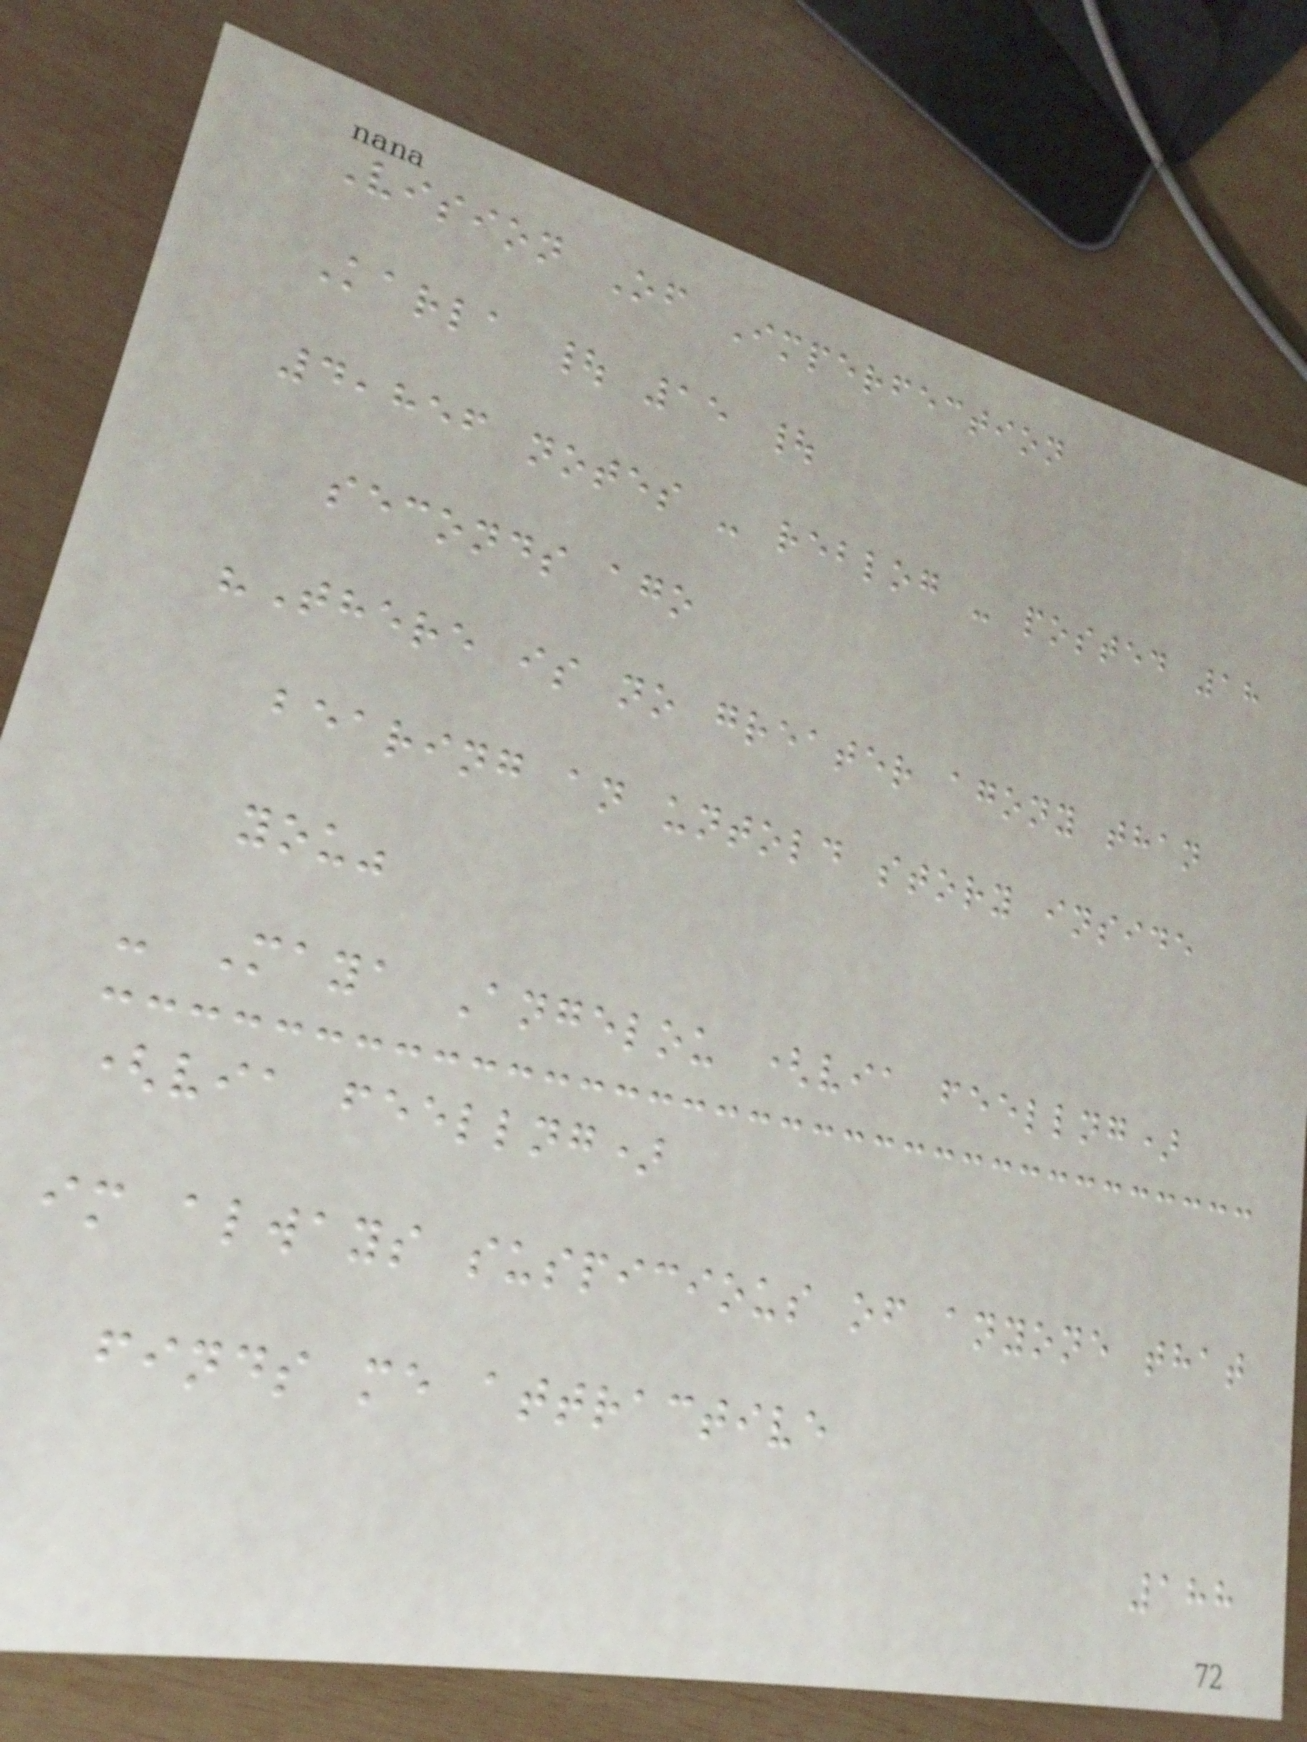Vision Of Imperfection
Karla | 15 |
4,856 notes - reblog - posted 18
seconds ago
"There is no greater agony than
bearing an untold story inside
you"
- Maya Angelou (via feellng)
(via feellng)
im always suspicious of anyone that
finds me attractive
188
